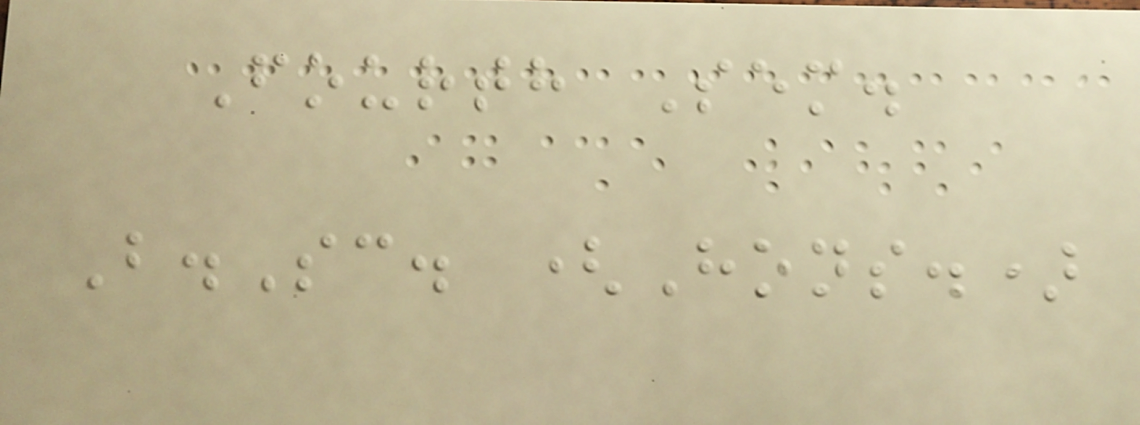Fourth Sem.
B.Sc. (Hons.)
